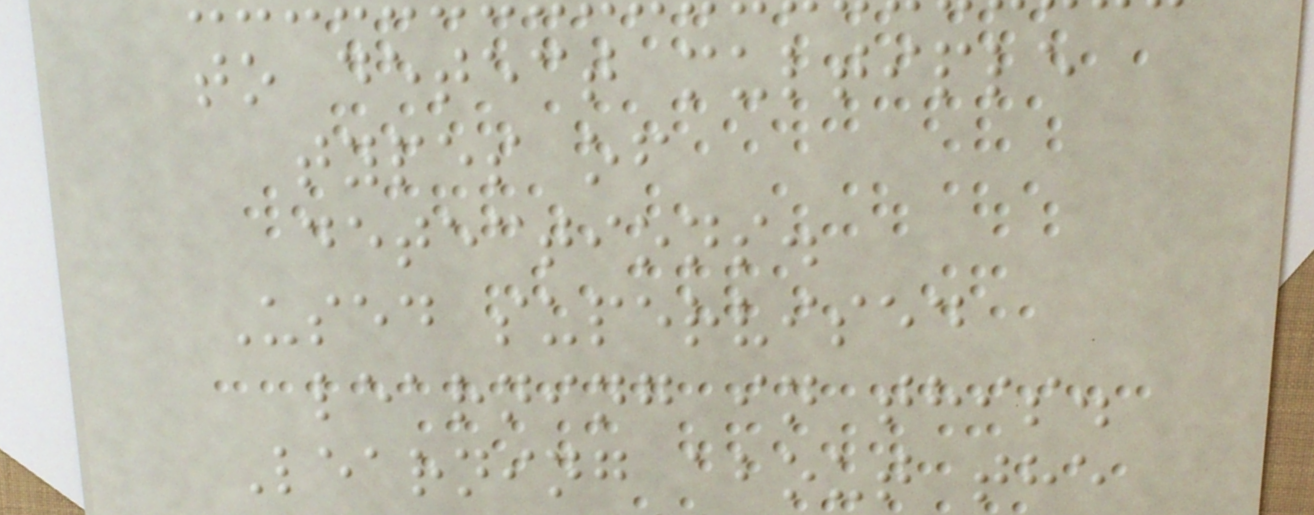to detect multiple
types of
detections.
Used supervised
learning in this.
Learning about the
